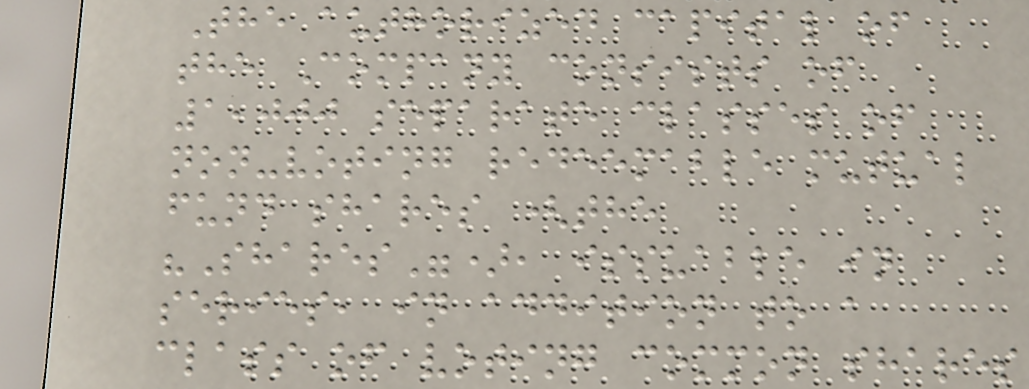The authorized capital of
the Company consists of
1,000 separate classes of
non-voting redeemable mutual
fund shares (the
"Shares"), issuable in
series, in addition to a
class of voting common shares
